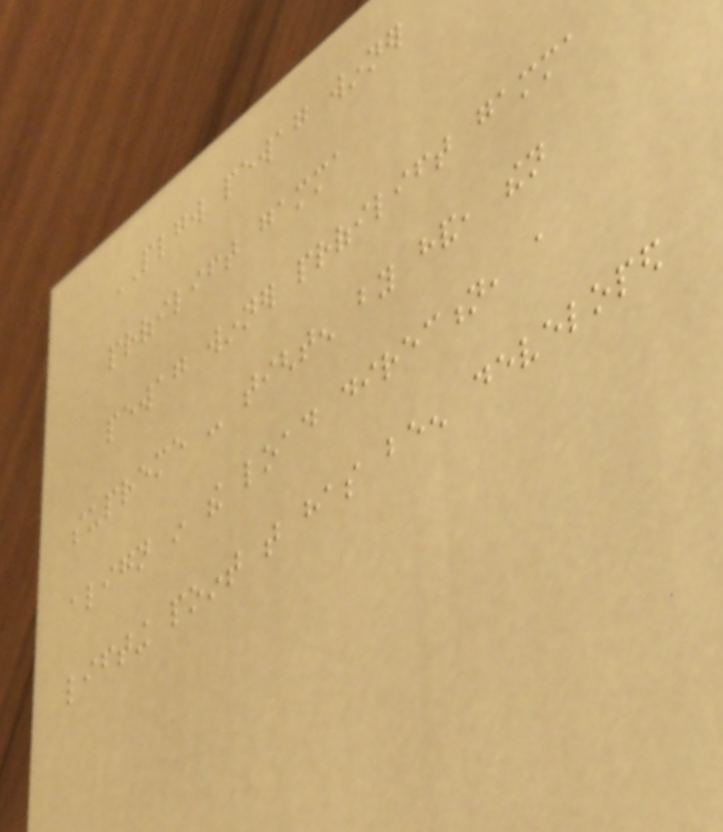PLGW pewag winner
profilift gamma
pewag winner profilift gamma
supreme - tighten by hand, then
align in the load direction, a
lifting point that has been developed
